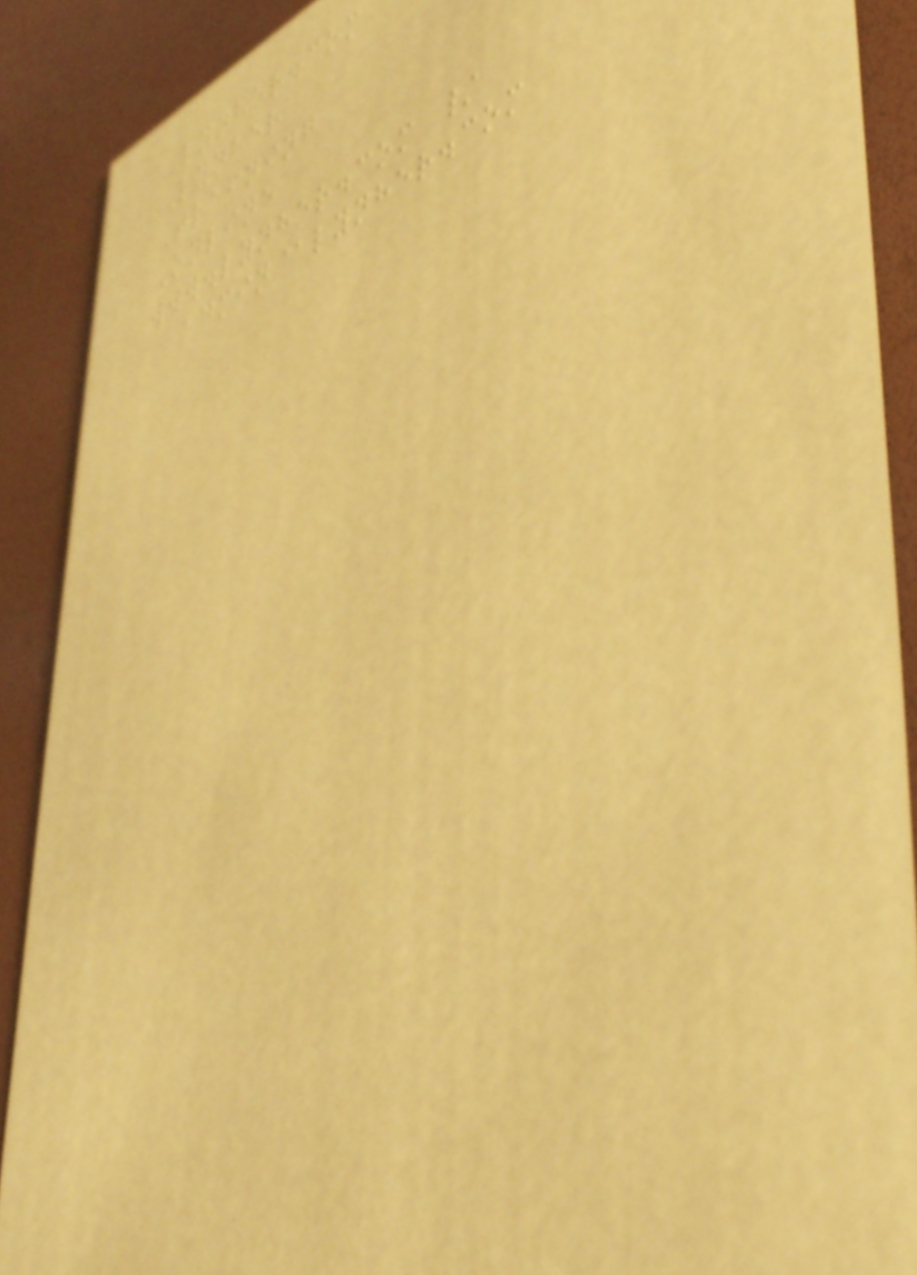Lynher.com
Lynher
Training
Online
www.lynher.com /
admin@lynher.com
